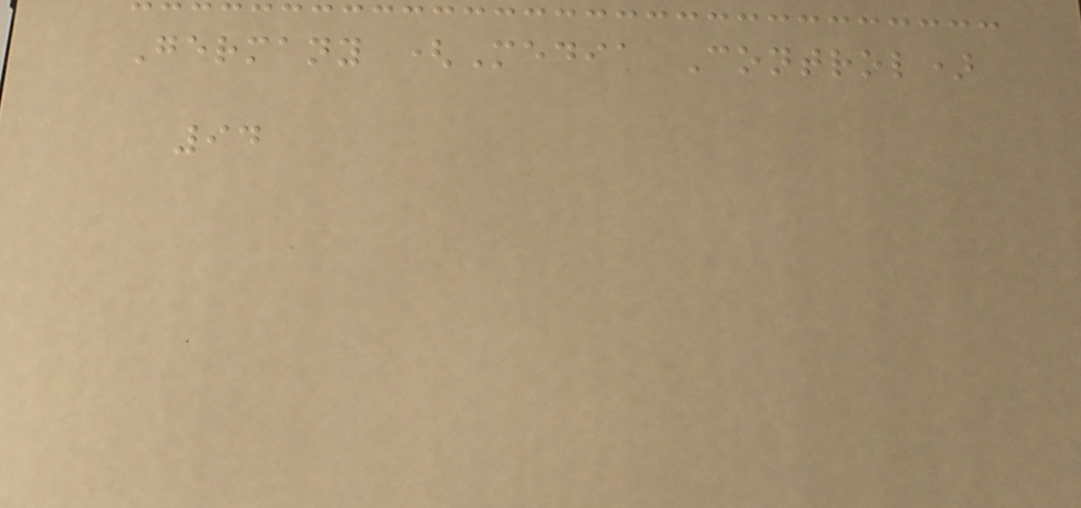Germany (Media Control)
94
